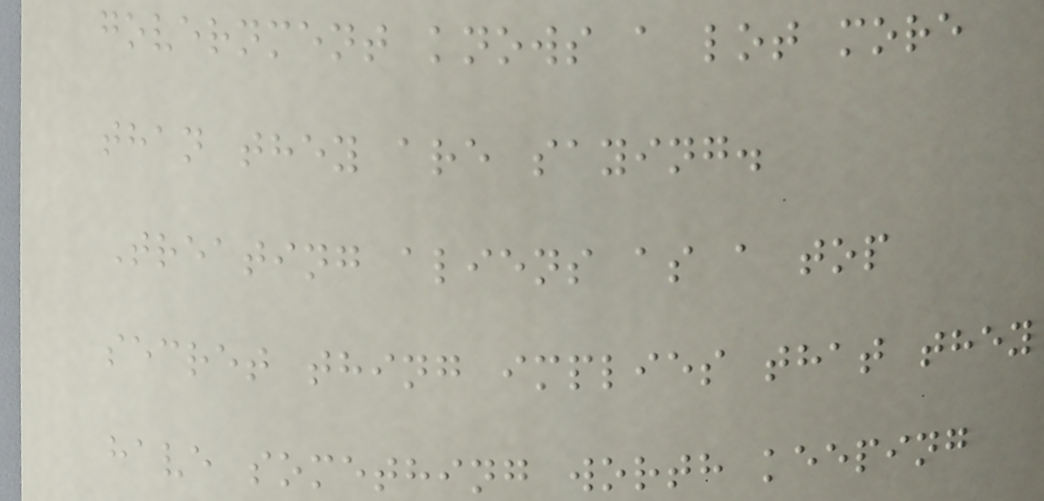government knows a lot more
than they are saying.
Treating aliens as a top
secret thing implies that they
have something worth keeping
